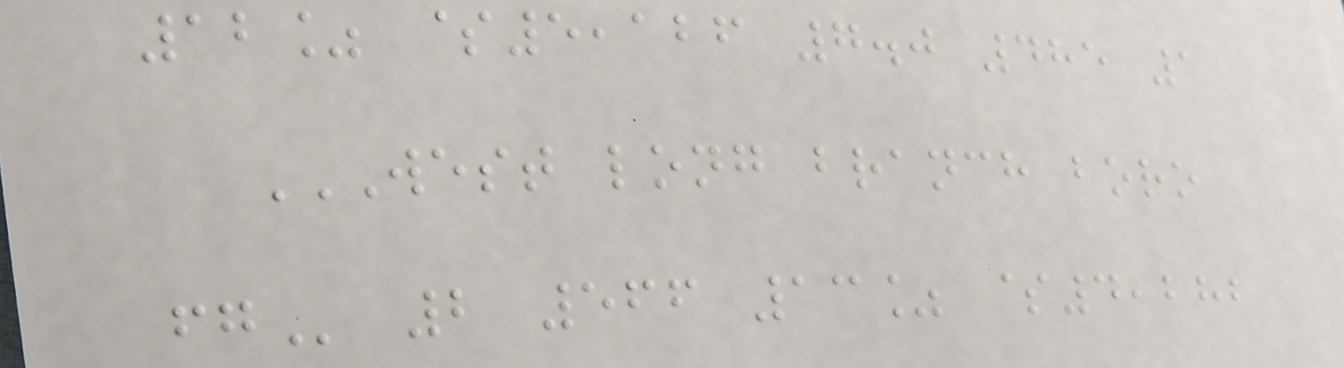12% $5,126 7.0 485 1
WEST LONG BRANCH BORO
FG 2 566 13% $4,282
